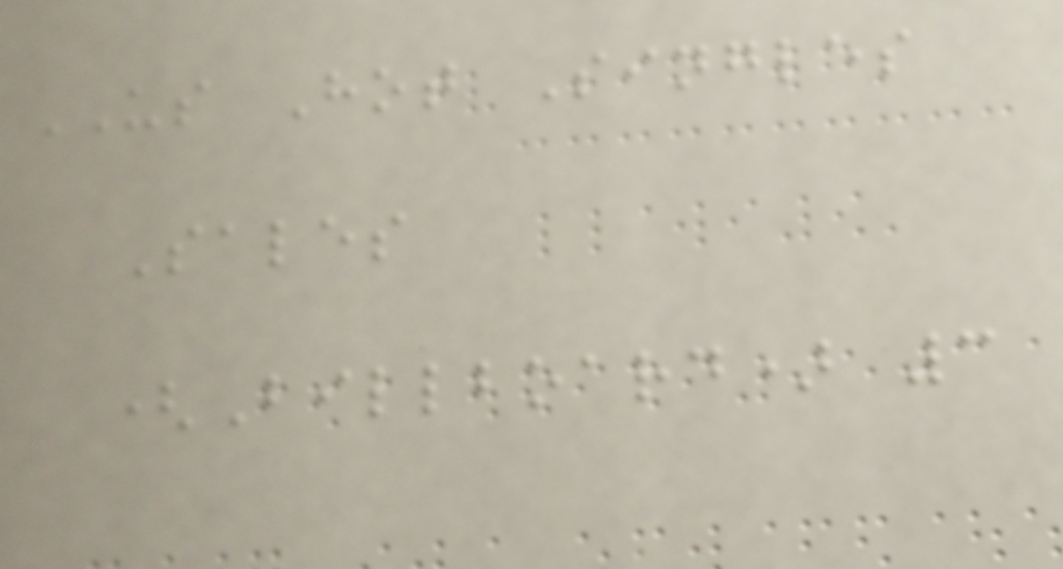US Hot Singles
Sales
(Billboard) 3
